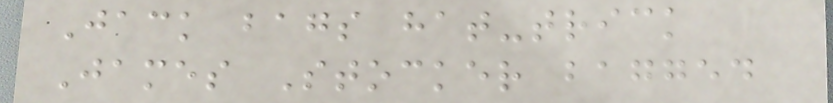Jack bags hat-trick
James Stocker bagged
